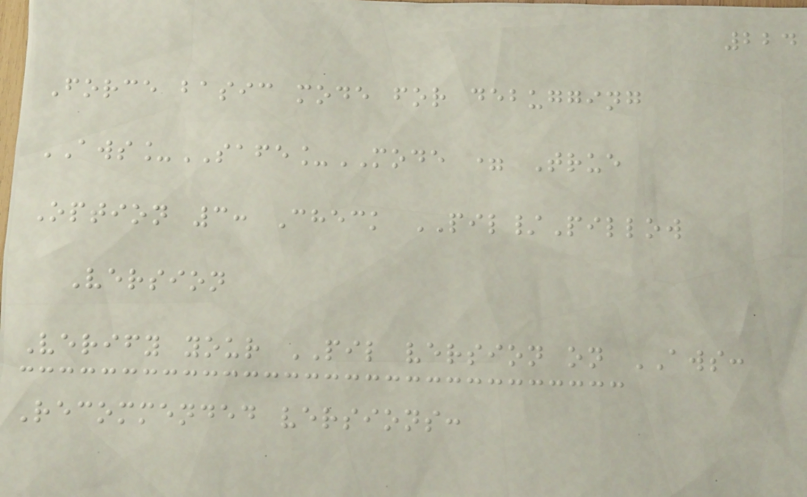224
Force basic mode for debugging
AWS_SAFE_MODE = True
Option 3: Check PIL/Pillow
Version
Verify your PIL version on AWS:
Recommended versions:
